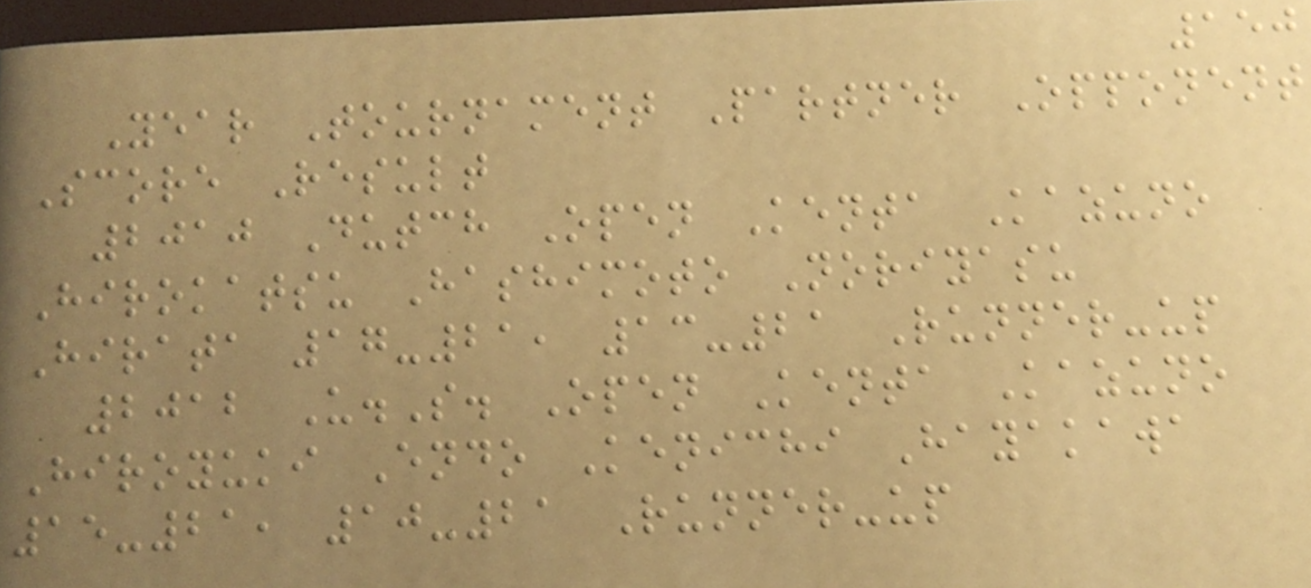150
Year Tournament Partner Opponent
Score Result
2010 Dutch Open Kenta Kazuno
Hirokatsu Hashimoto Noriyasu
Hirata 17-21, 13-21 Runner-up
2012 U.S. Open Kenta Kazuno
Hiroyuki Endo Kenichi Hayakawa
15-21, 10-21 Runner-up
